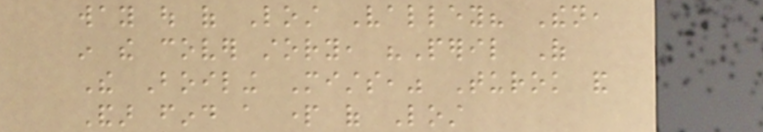way out of Lost Valley? Then,
in the cover story, "Peril Of
The Boiling Mists," Turok and
Andar find a part of Lost
